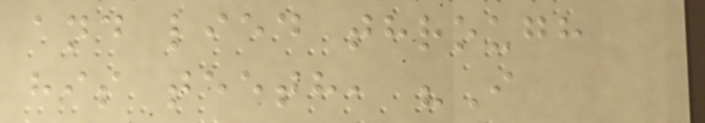and lied through
his teeth, "I
